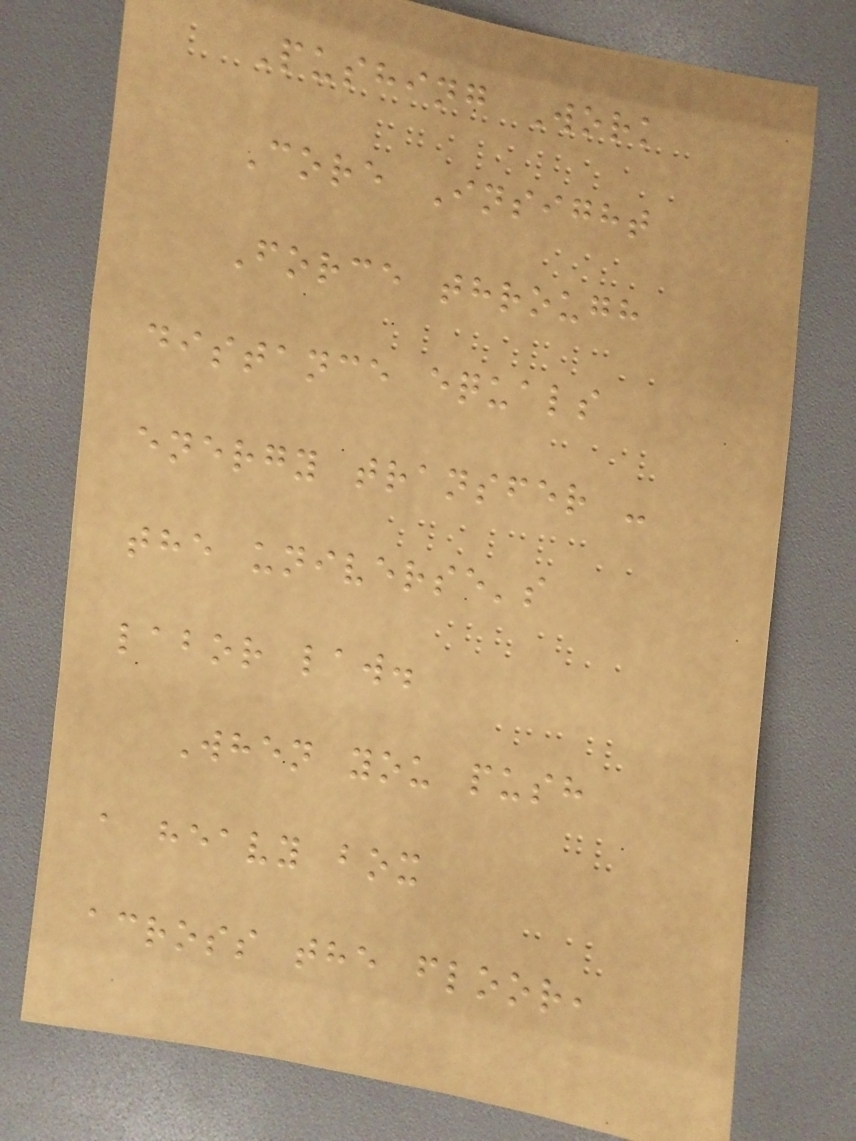Pushing Work
Core Insight
Force through
distance equals
energy transfer -
the universe's
labor law.
When you push
a heavy box
across the floor,
